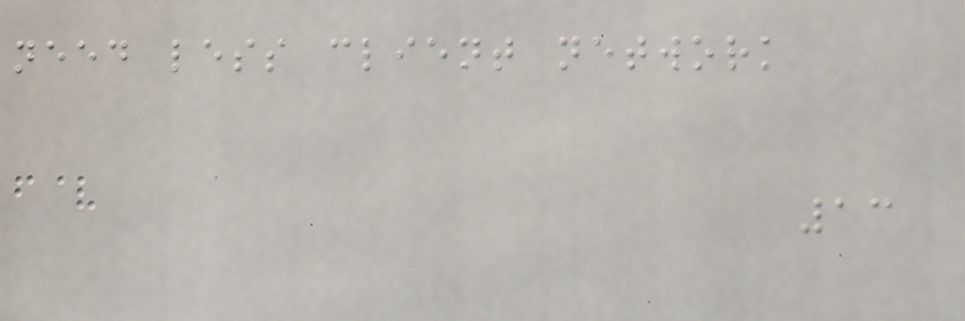need less client network
13
